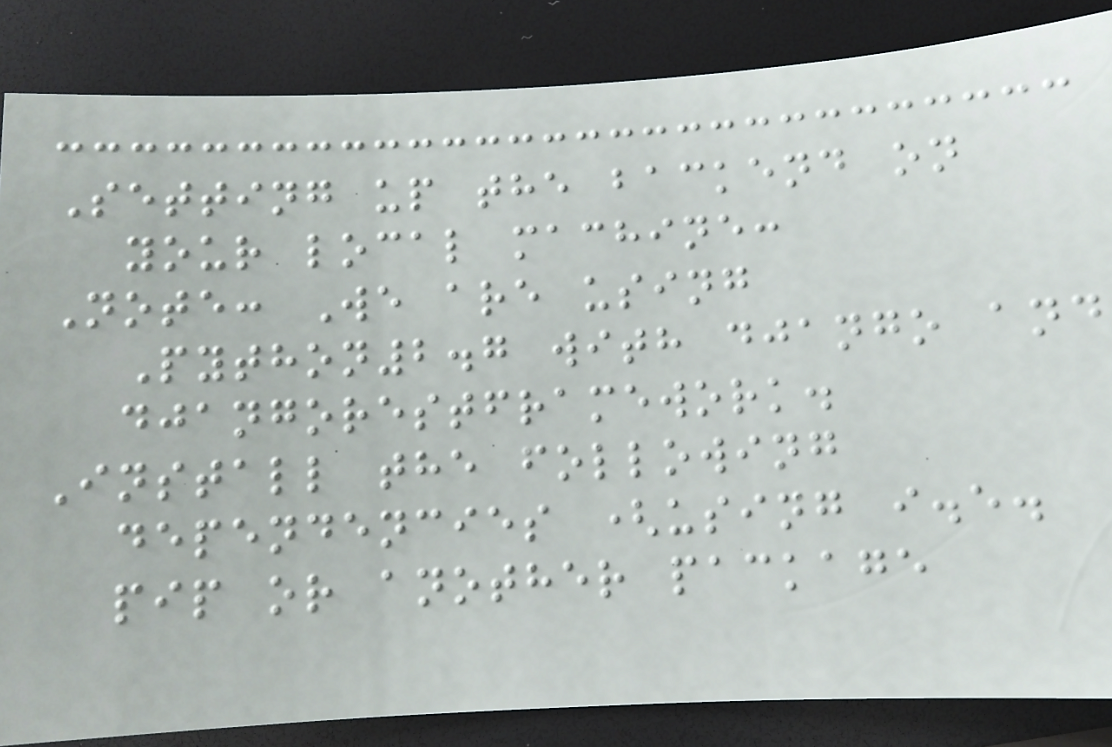Setting up the backend on
your local machine:
Note: We are using
Python2.7 with django and
djangorestframework.
Install the following
dependencies (using i.e.
pip or another package
